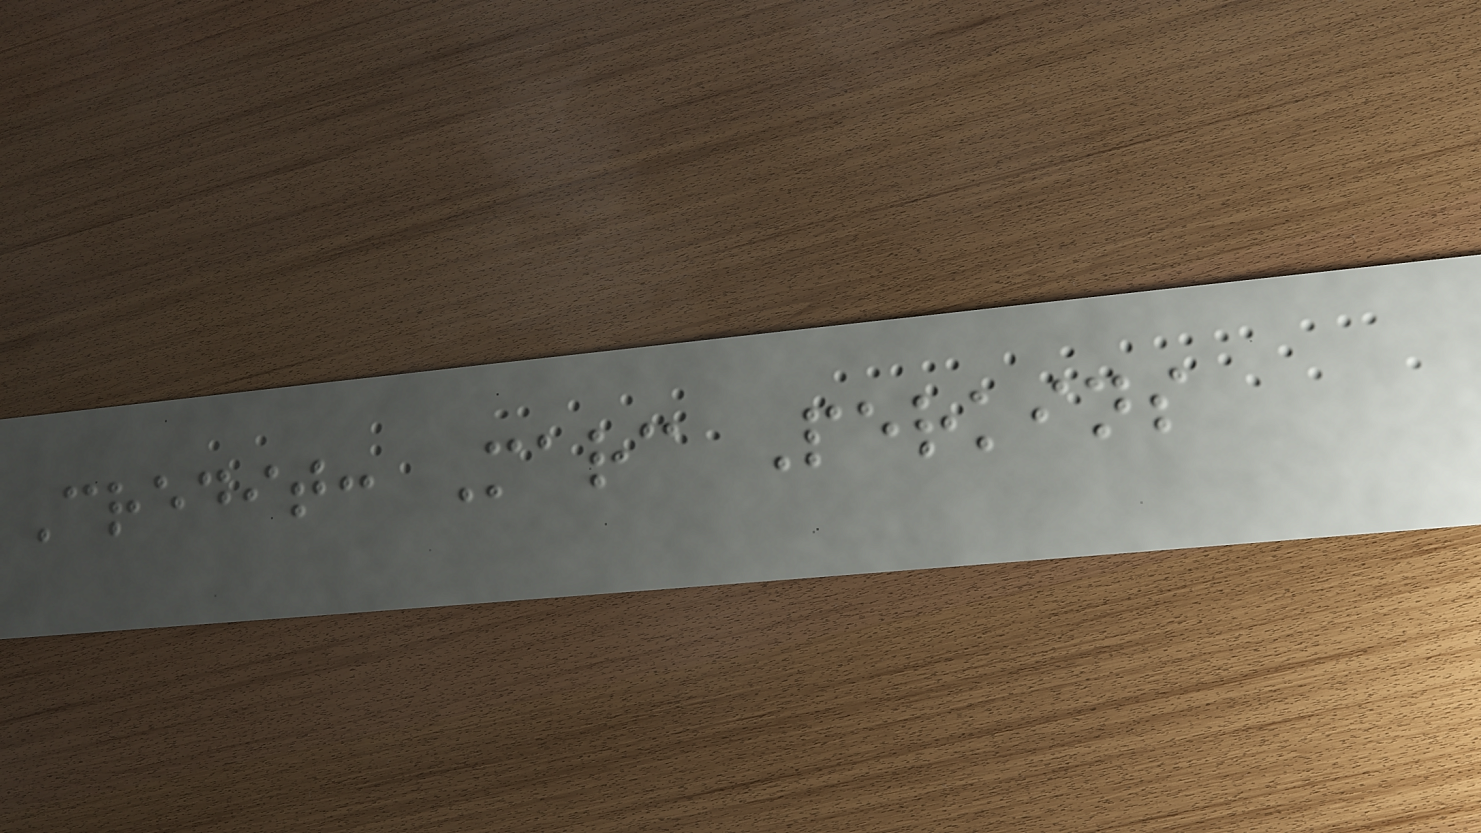Credit: Marc Perkins
